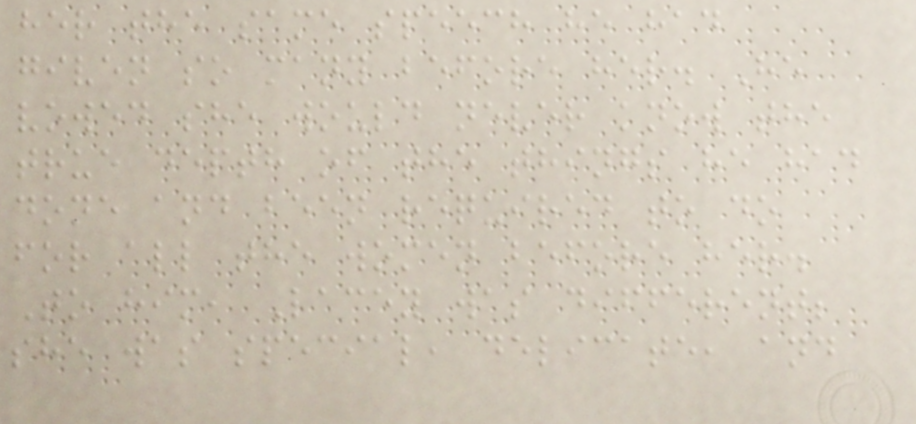her the same speech he had
given so many before her. He
vowed she would never know the
true depth of the things he had
done and been required to do
for all the women before her.
To him, Lacey was different;
she was special, delicate, and
